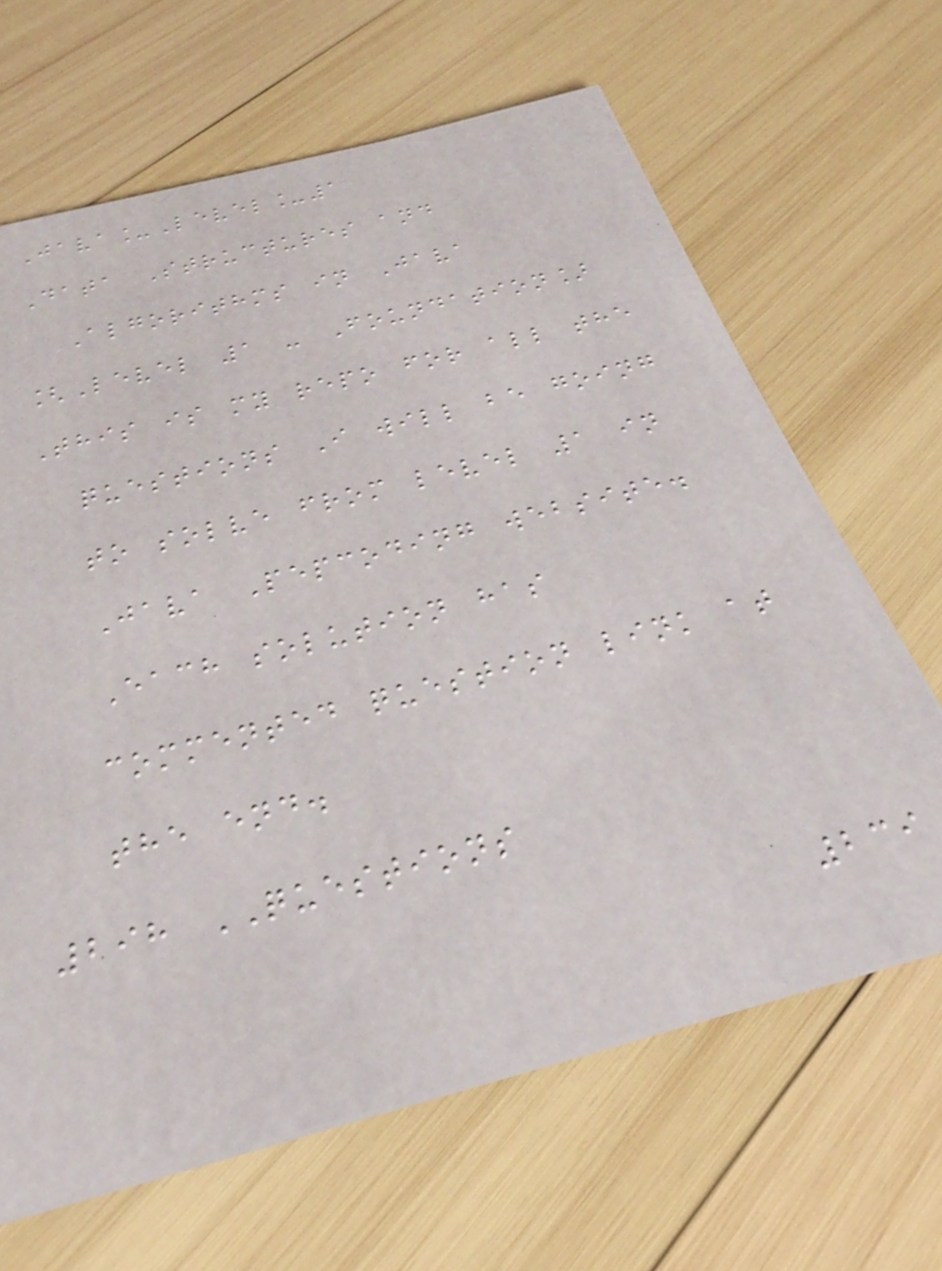Java_Level_1
Data Structures and
Algorithms in Java
[Level 1 - Foundation]
This is my repo for all the
questions I will be going
to solve from level 1 in
Java Pepcoding website.
Each solution has
commented question link at
the end.
298 QUESTIONS
239
